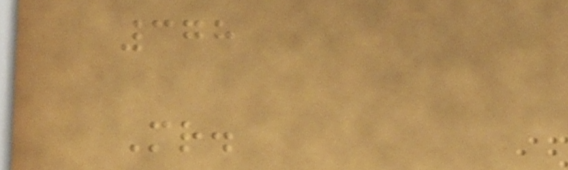378
Mr.
